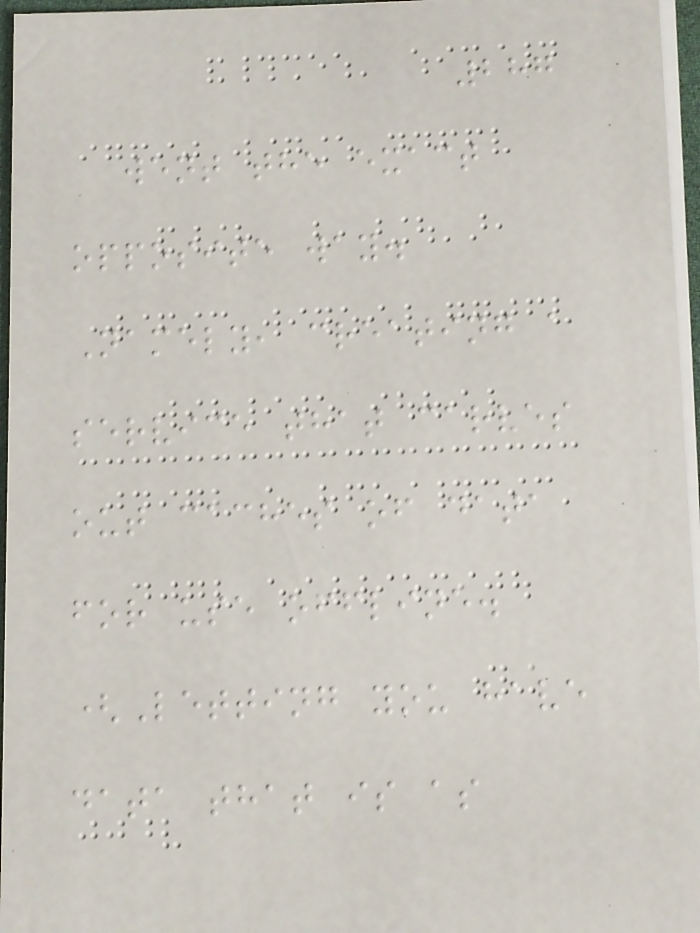287
went the exact
opposite way.
Namely, creating a
service that carves
out caches of data
for use offline.
(Letting you have
data that is as
